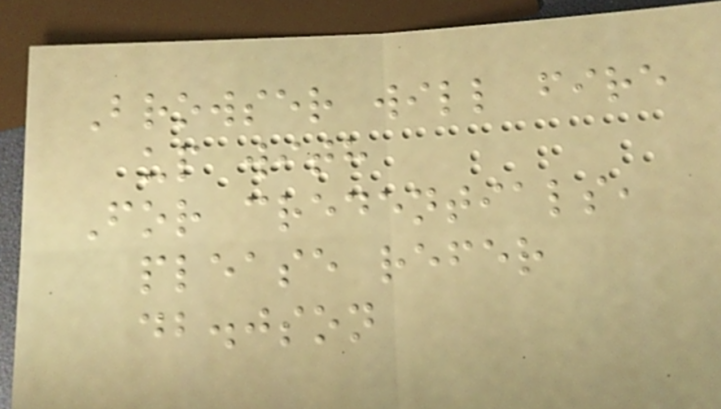Browser will fire
up with
For credentials,
please refer
db.json
